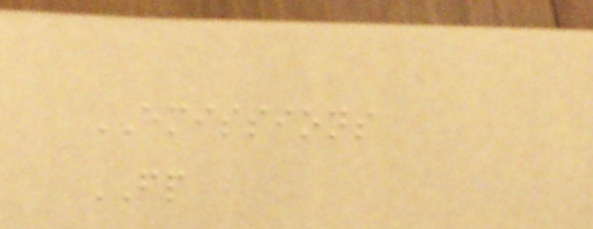EMISSIONS
FP
